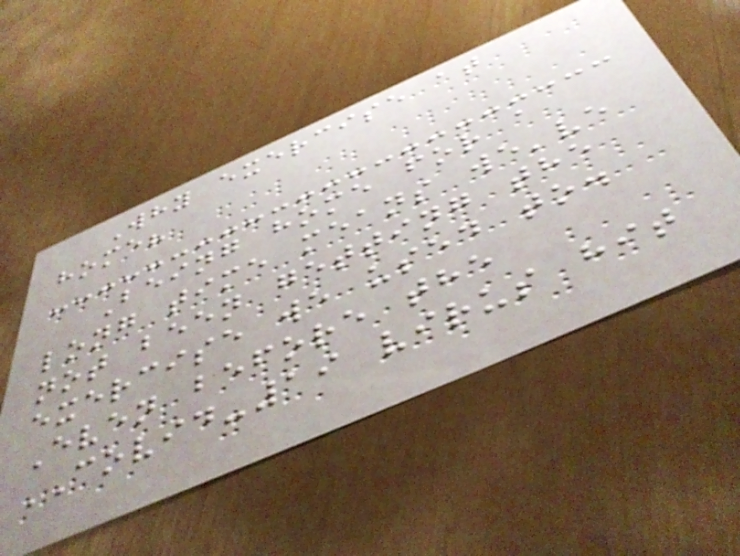Why exercise at
home?
Being home for a
long time means we've
not been getting the
exercise we used to.
Even before the
COVID-19 virus hit
